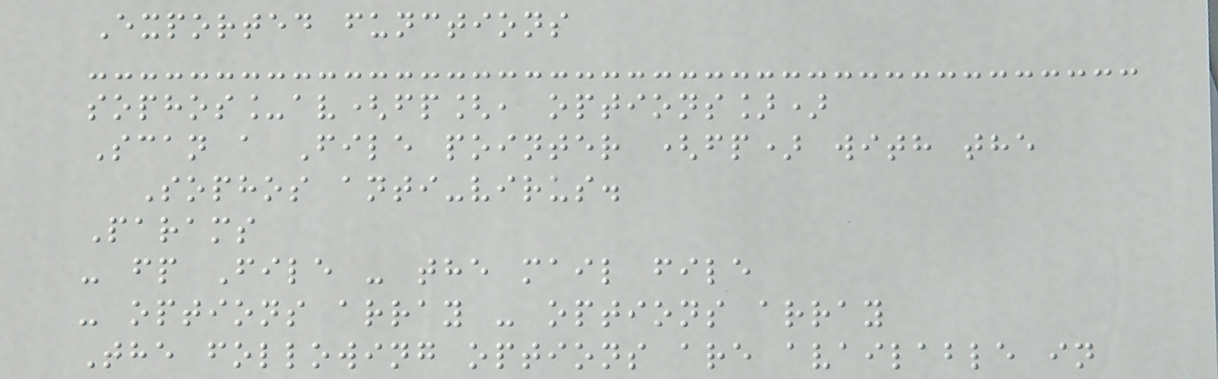Exported functions
sophos_av(fp[, options])
Scan a File pointer (fp) with the
Sophos anti-virus.
Params
- fp File - the mail file
- options array - options array
The following options are available in
